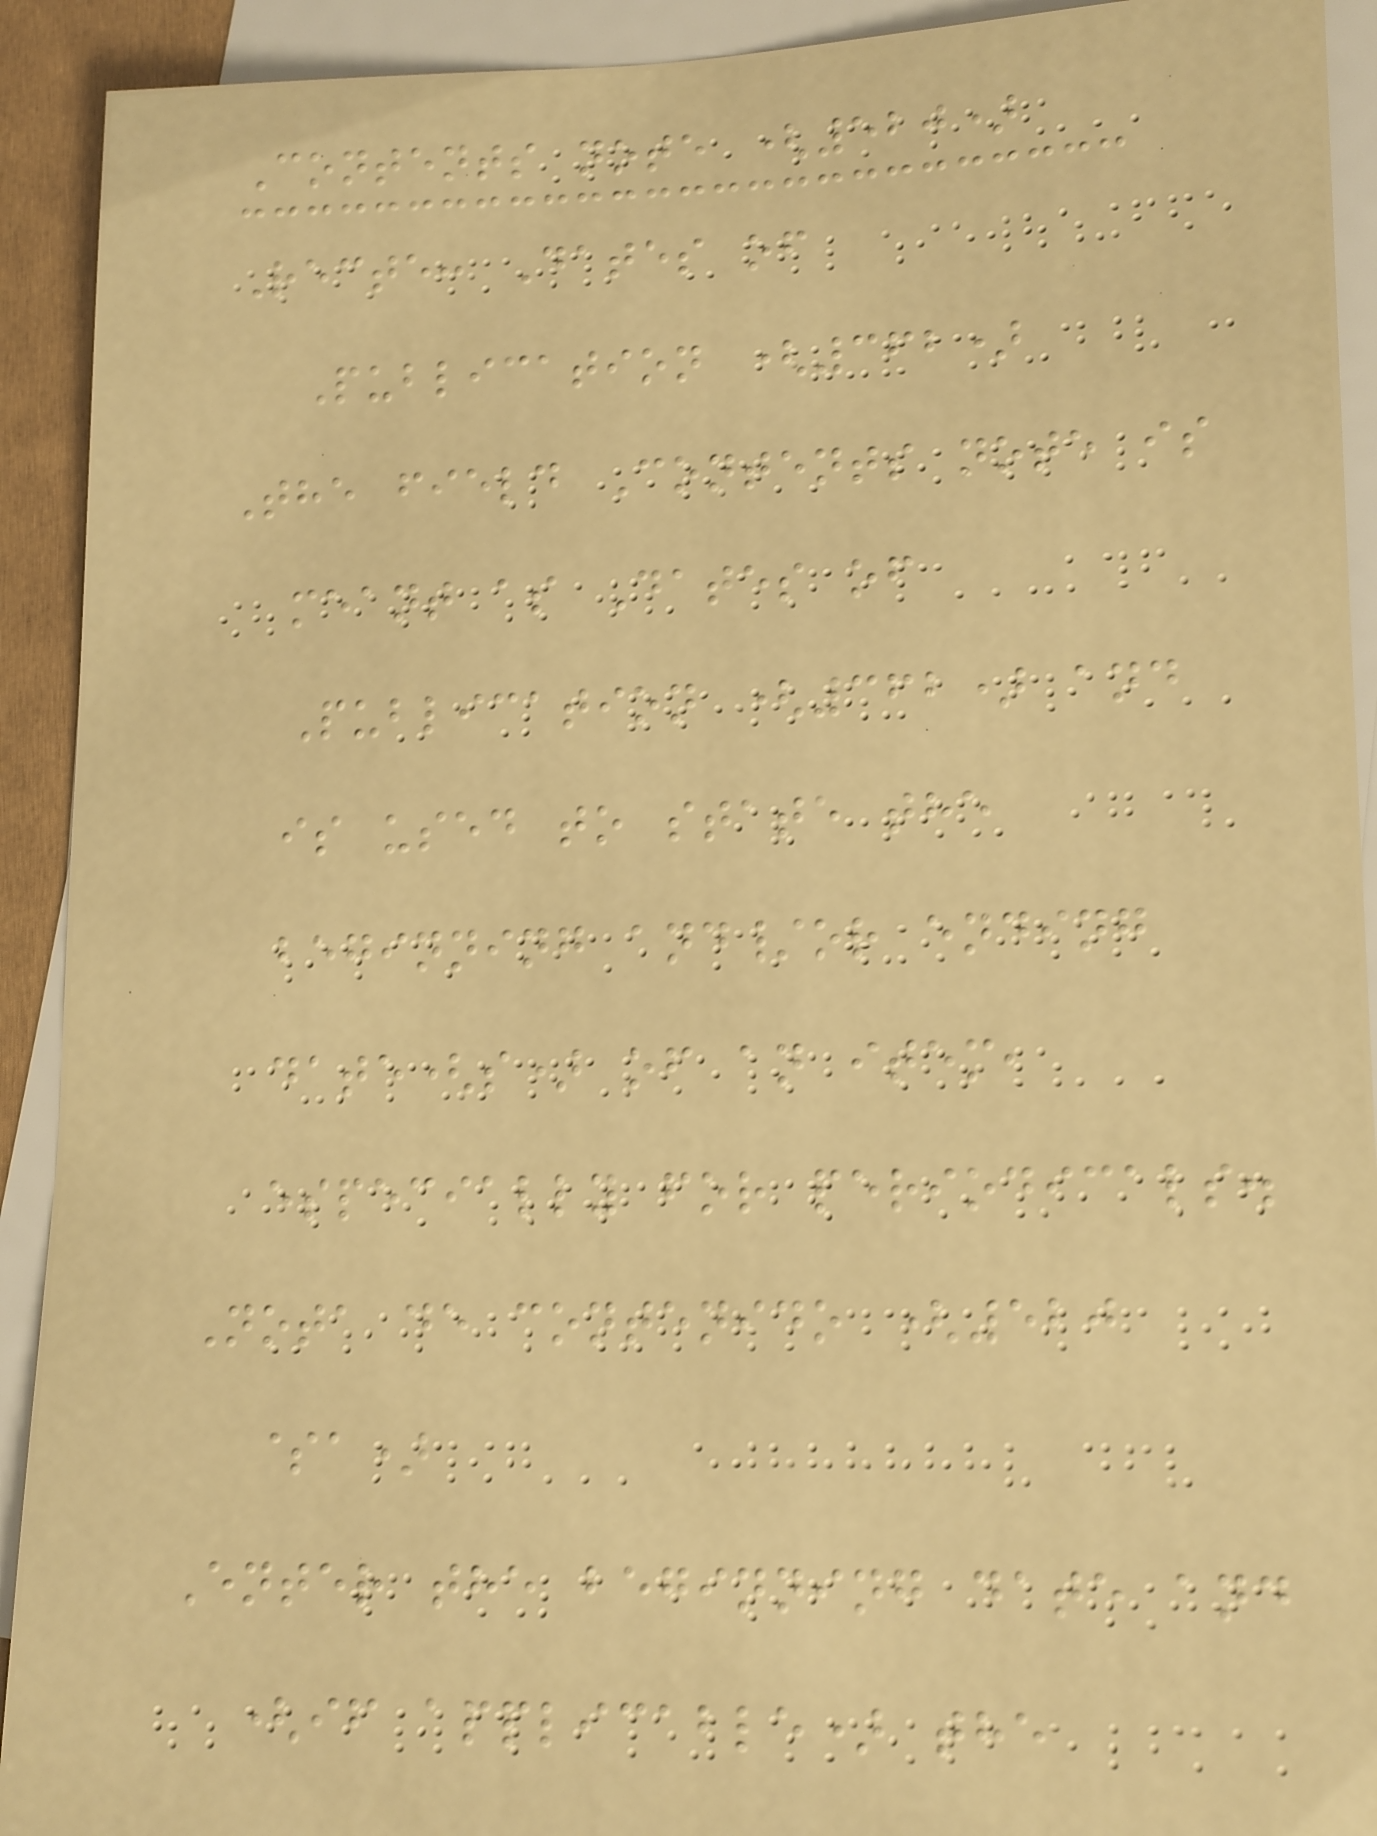Contents note (520)
Recte: Dates of
Publication (362)
The field Contents note is
meant as Dates of
Publication (362) and
is used to state the
beginning and/or ending
date(s) of an item,
especially for periodicals.
Nota de contenido (520
$a)
Enter the beginning date and
(if applicable) the
